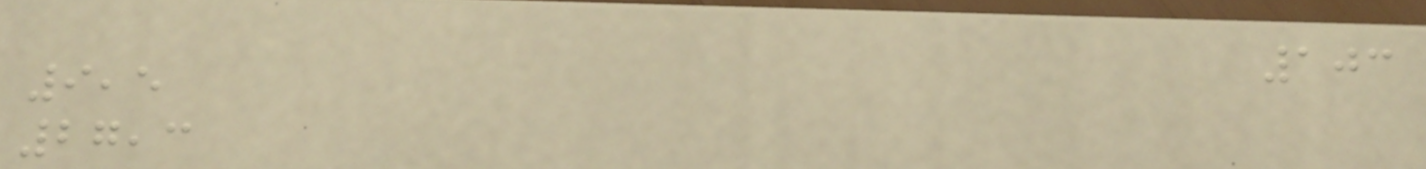103
9,5
27,3
